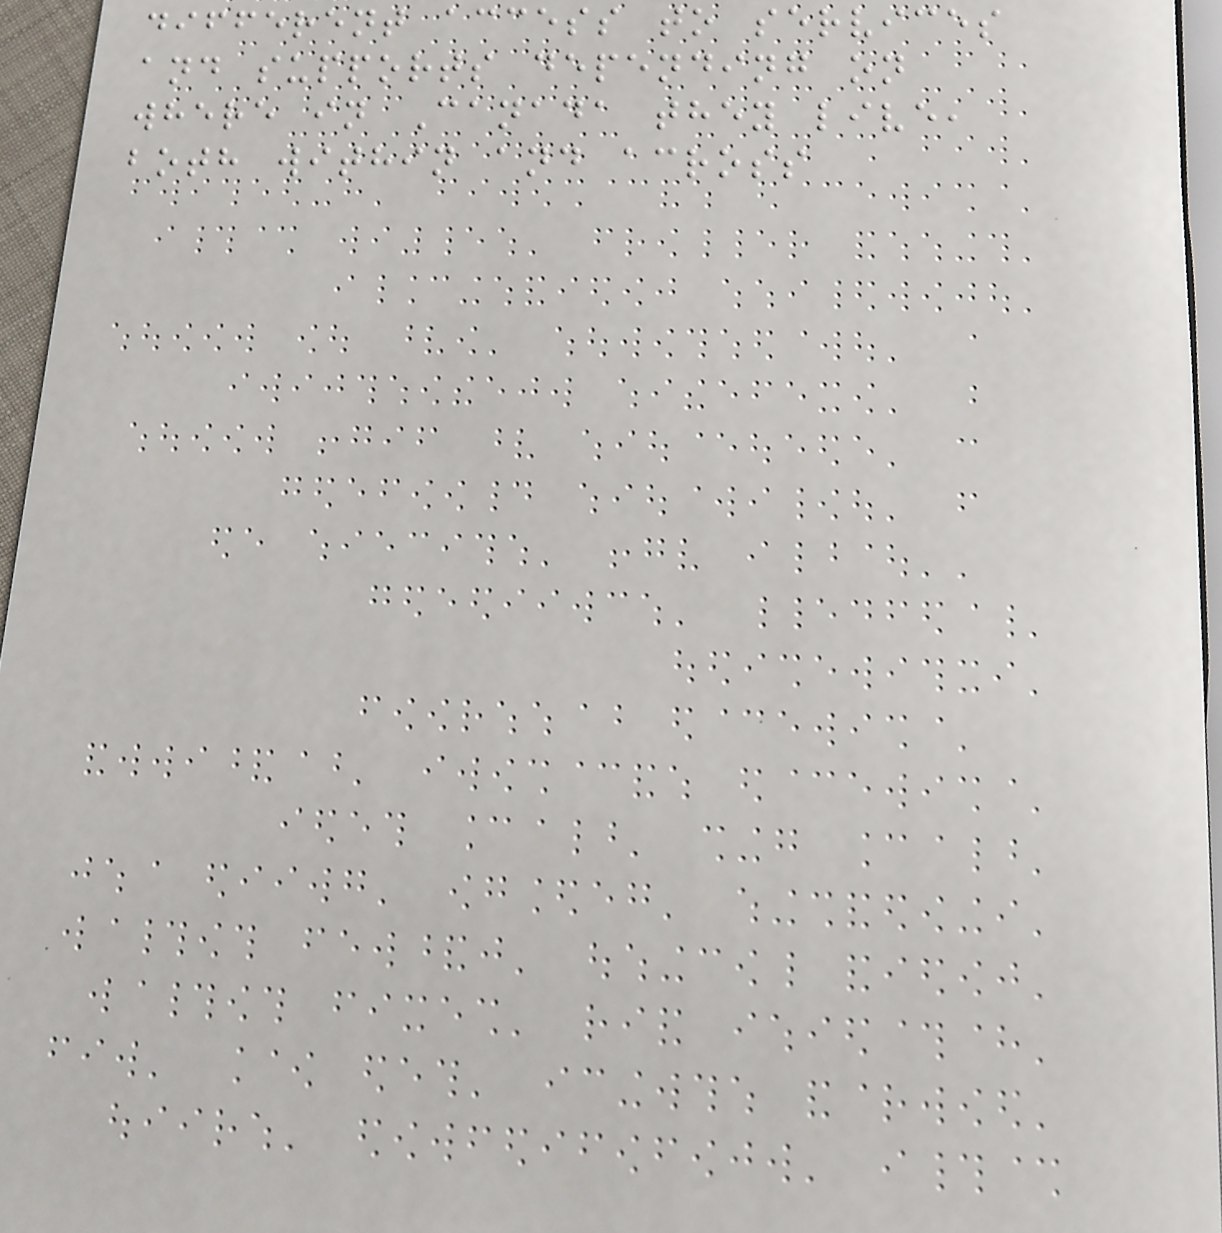different access to services
and supports depending on
where in Canada they live,
both within and across
